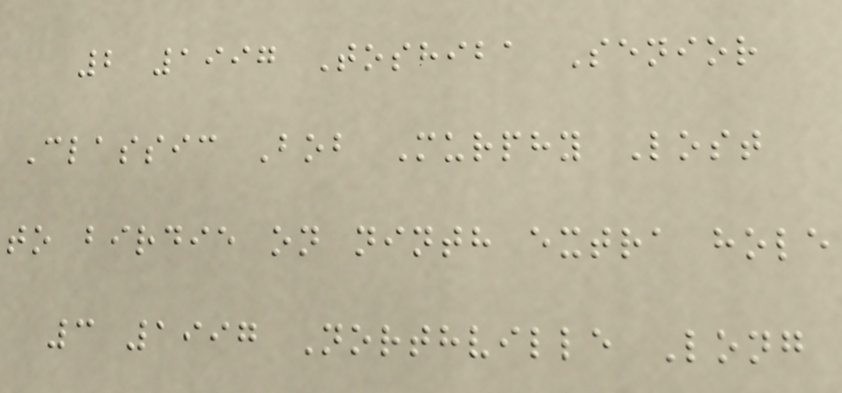2 1997 Toshiba Senior
Classic Bob Murphy Lost
to birdie on ninth extra hole
3 1997 Northville Long
